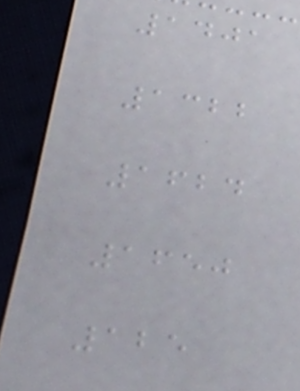1401
1322
1624
1650
125
